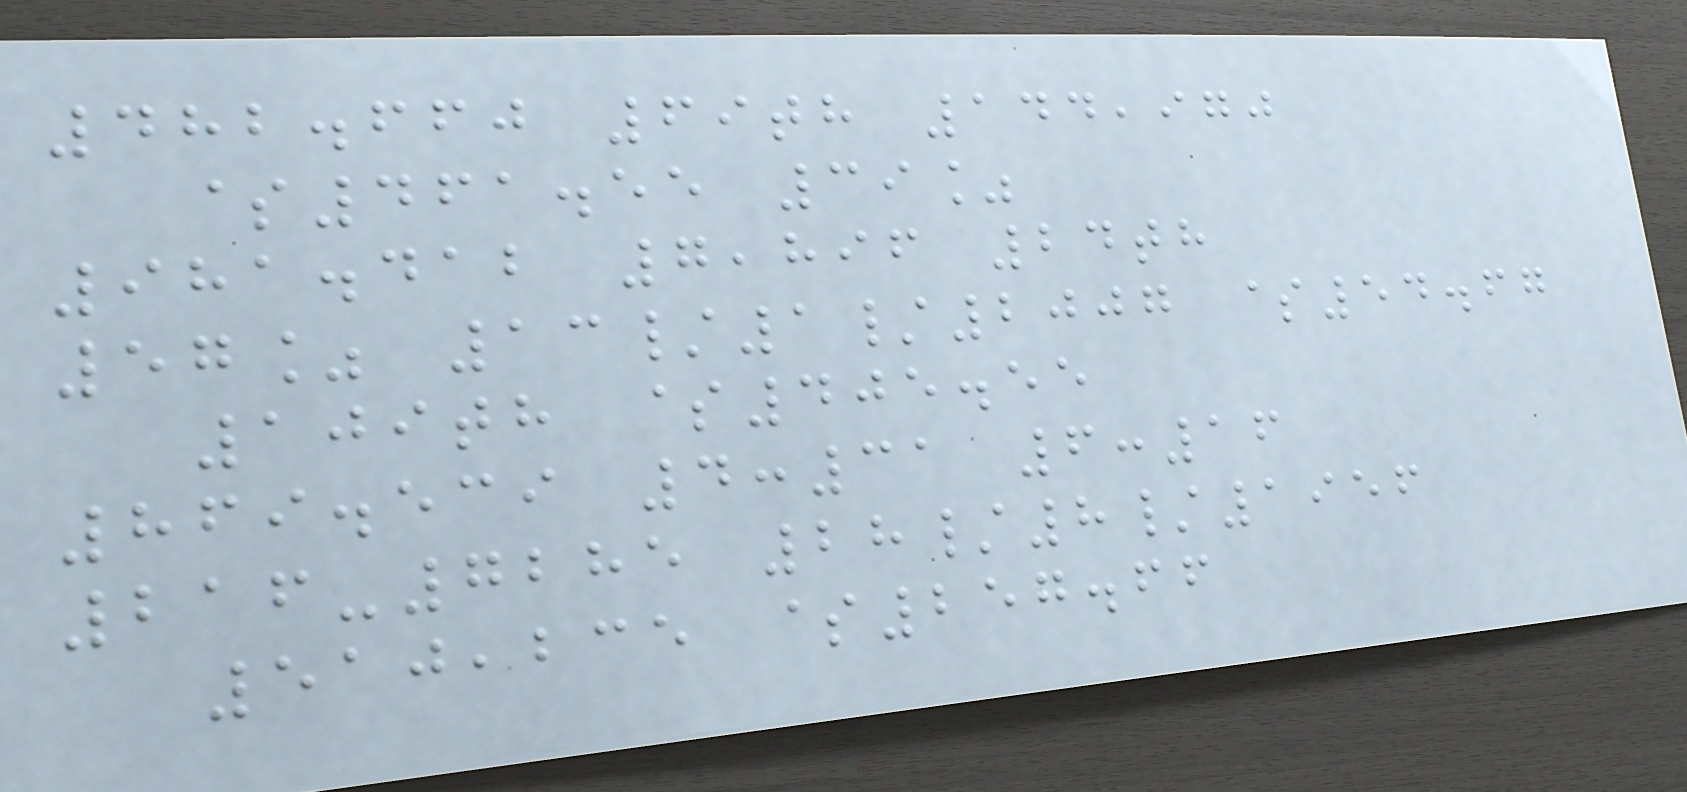482.660 69th 144,970
$461.55 39%
981.412 7,896 24th
57% 13/1/2007 $54.67
109th $405.55
869.539 4:31 6:16
216-7285 28/8/1956
510,235 $257.66
